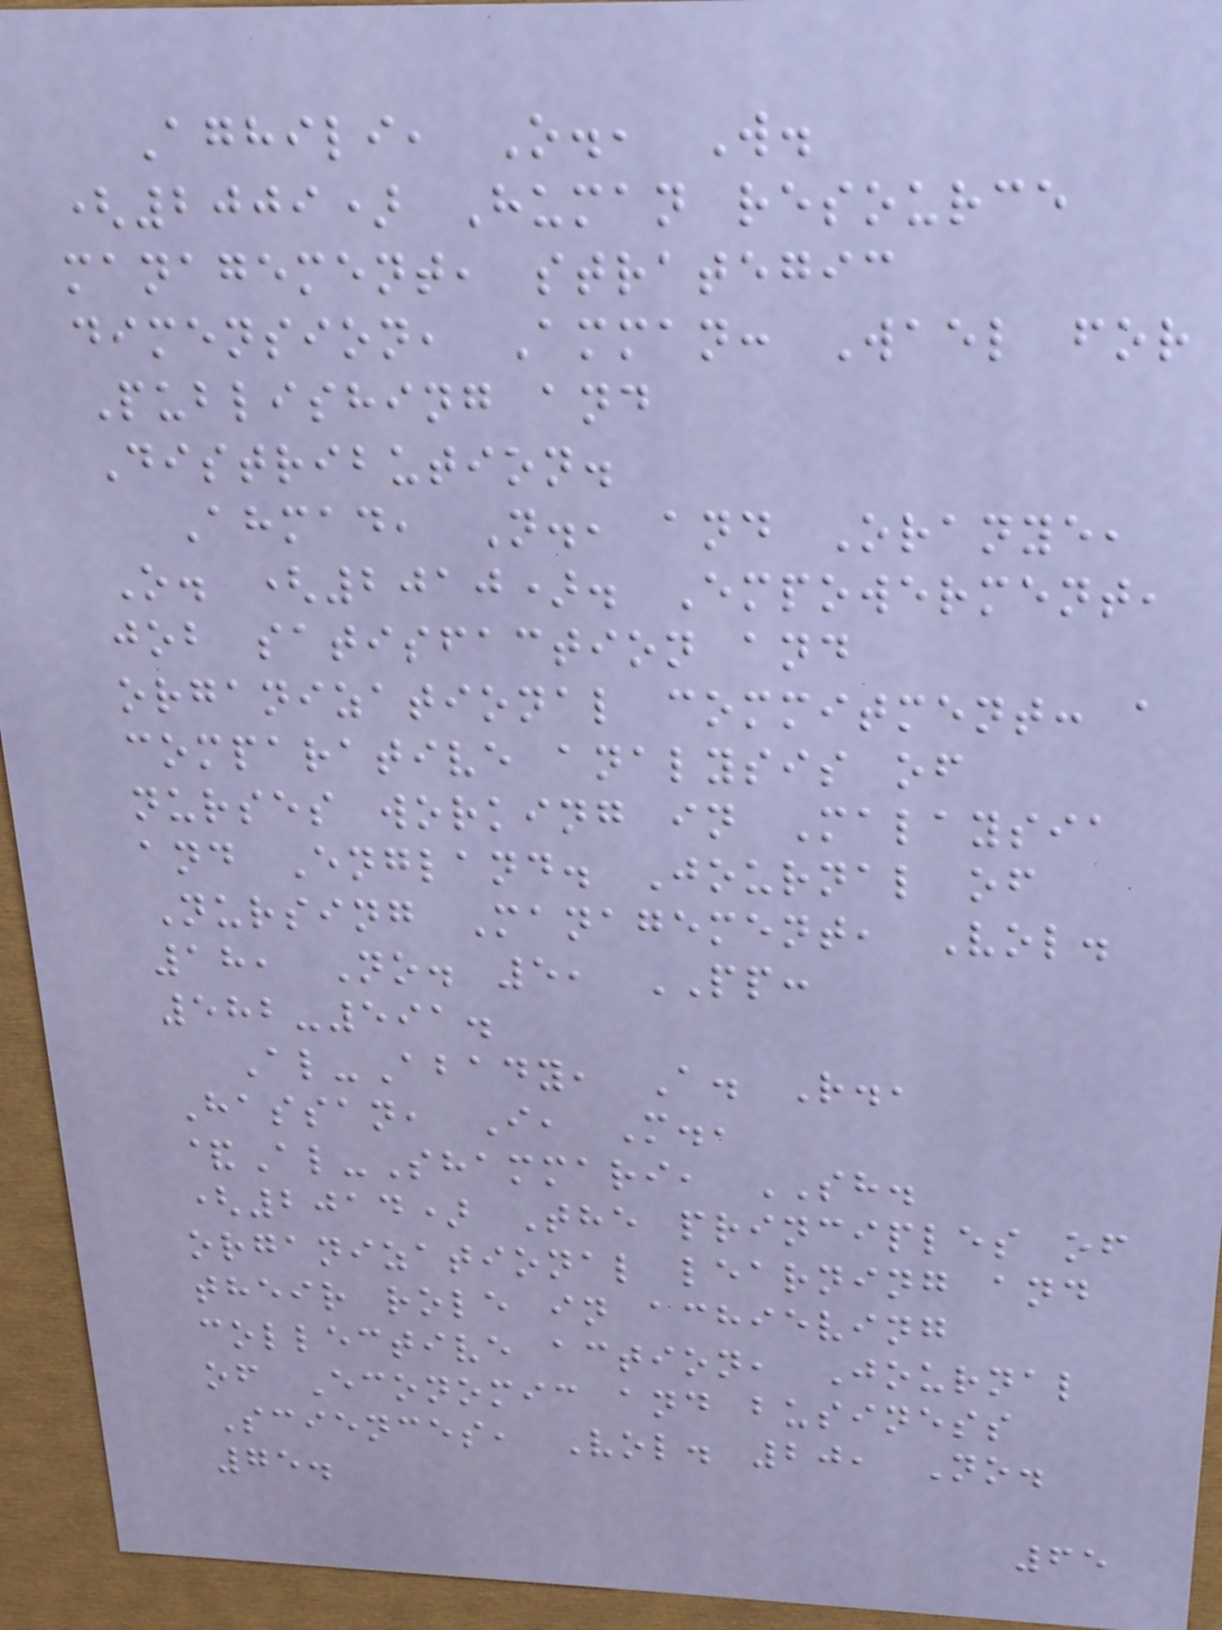Aghili, O., W.
(2009) Human resource
management, strategic
dimension, Amman: Wael for
Publishing and
Distribution.
Ahmad, N., and Oranye,
O. (2010). Empowerment,
job satisfaction and
organizational commitment: a
comparative analysis of
nurses working in Malaysia
and England. Journal of
Nursing Management, Vol.
18, No. 5, PP:
582-591.
Al-Abady, A. R.,
Hassan, I, M.,
&Al-Shammari, SH.
(2014) The principles of
organizational learning and
their role in achieving
collective action, Journal
of Economic and business
Sciences, Vol. 20, No.
75.
65
